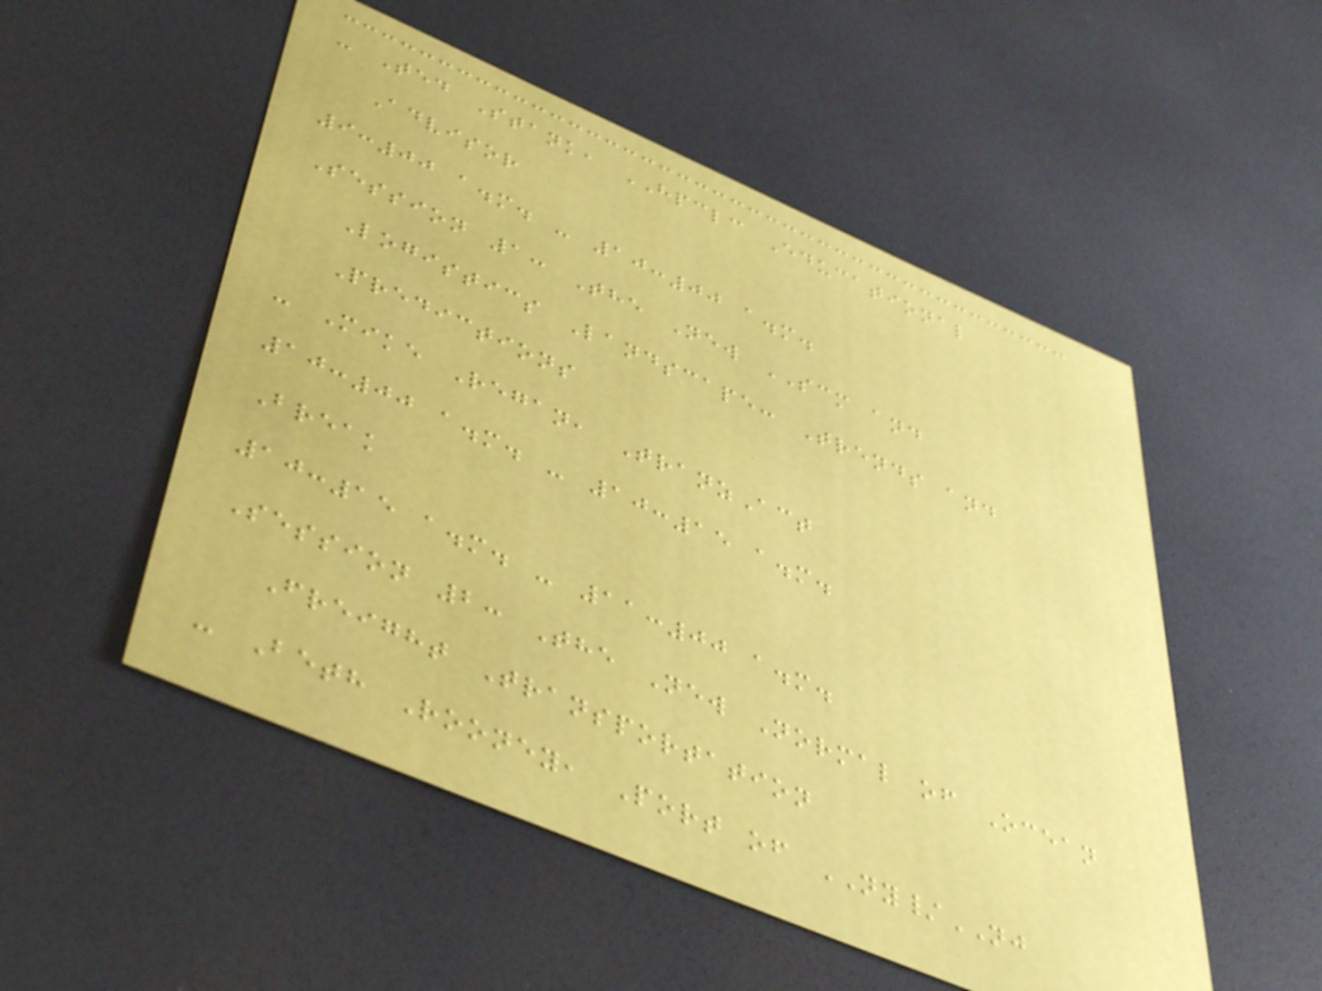- Ted Stank, HPCLC Educational
Advisor
9:00 a.m. - 10:00 a.m.
Session 1: The New SCM and
Logistics Landscape: Trends and
Predictions
- Mike Regan, TranzAct
10:00 a.m. - 10:15 a.m.
Break
10:15 a.m. - 11:00 a.m.
Session 2: The New Normal of Ocean
Freight Transportation
- Beth Rooney, Port of NY/NJ
